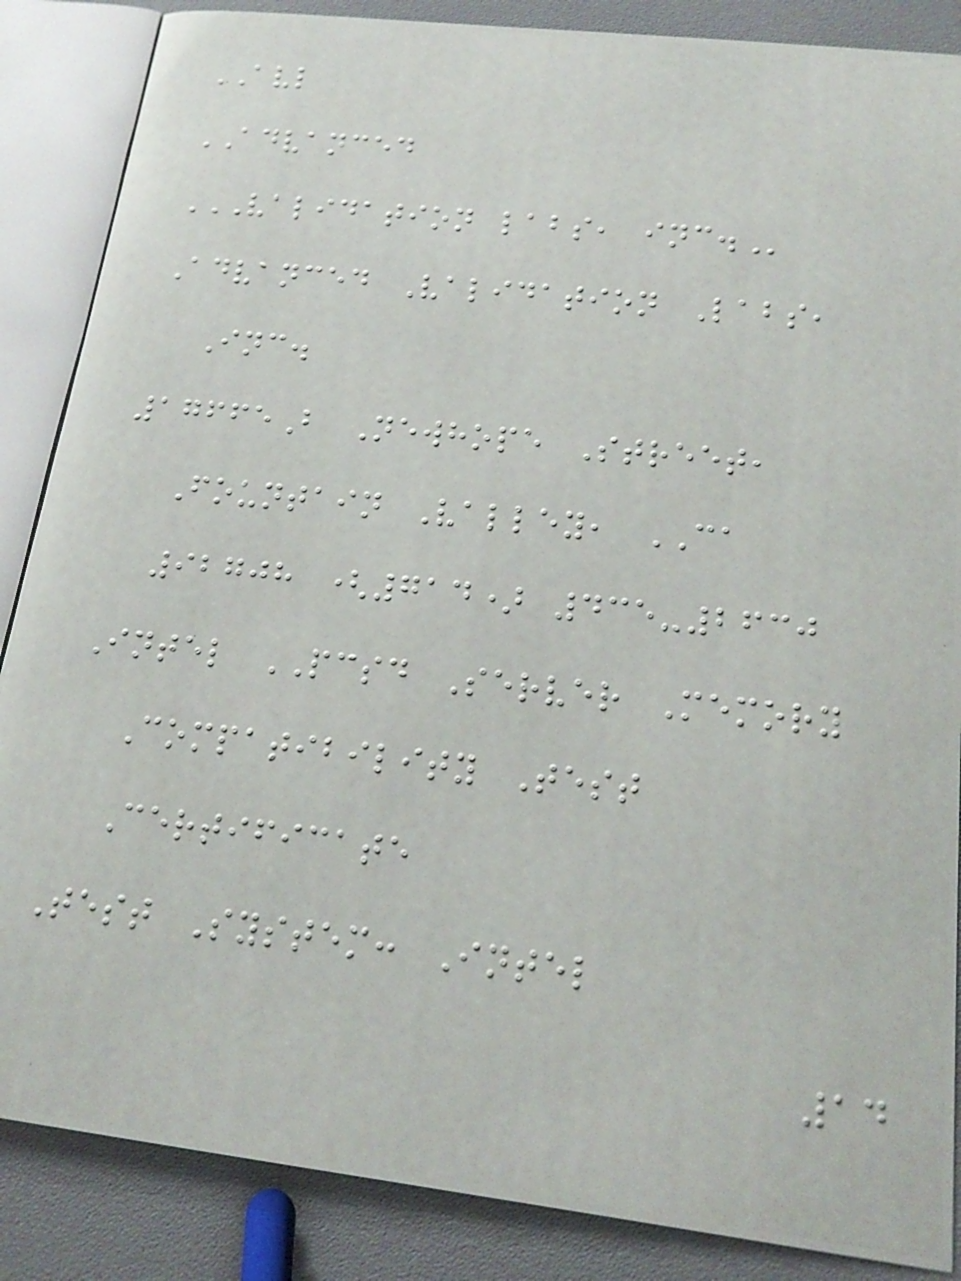AVL
ADVANCED
VALIDATION LABS, INC.
Advanced Validation Labs,
Inc.
17665B Newhope Street,
Fountain Valley, CA
92708 (714) 435-2630
Intel PCSD Server Memory
Compatibility Test
Certificate
Test System: Intel
14
